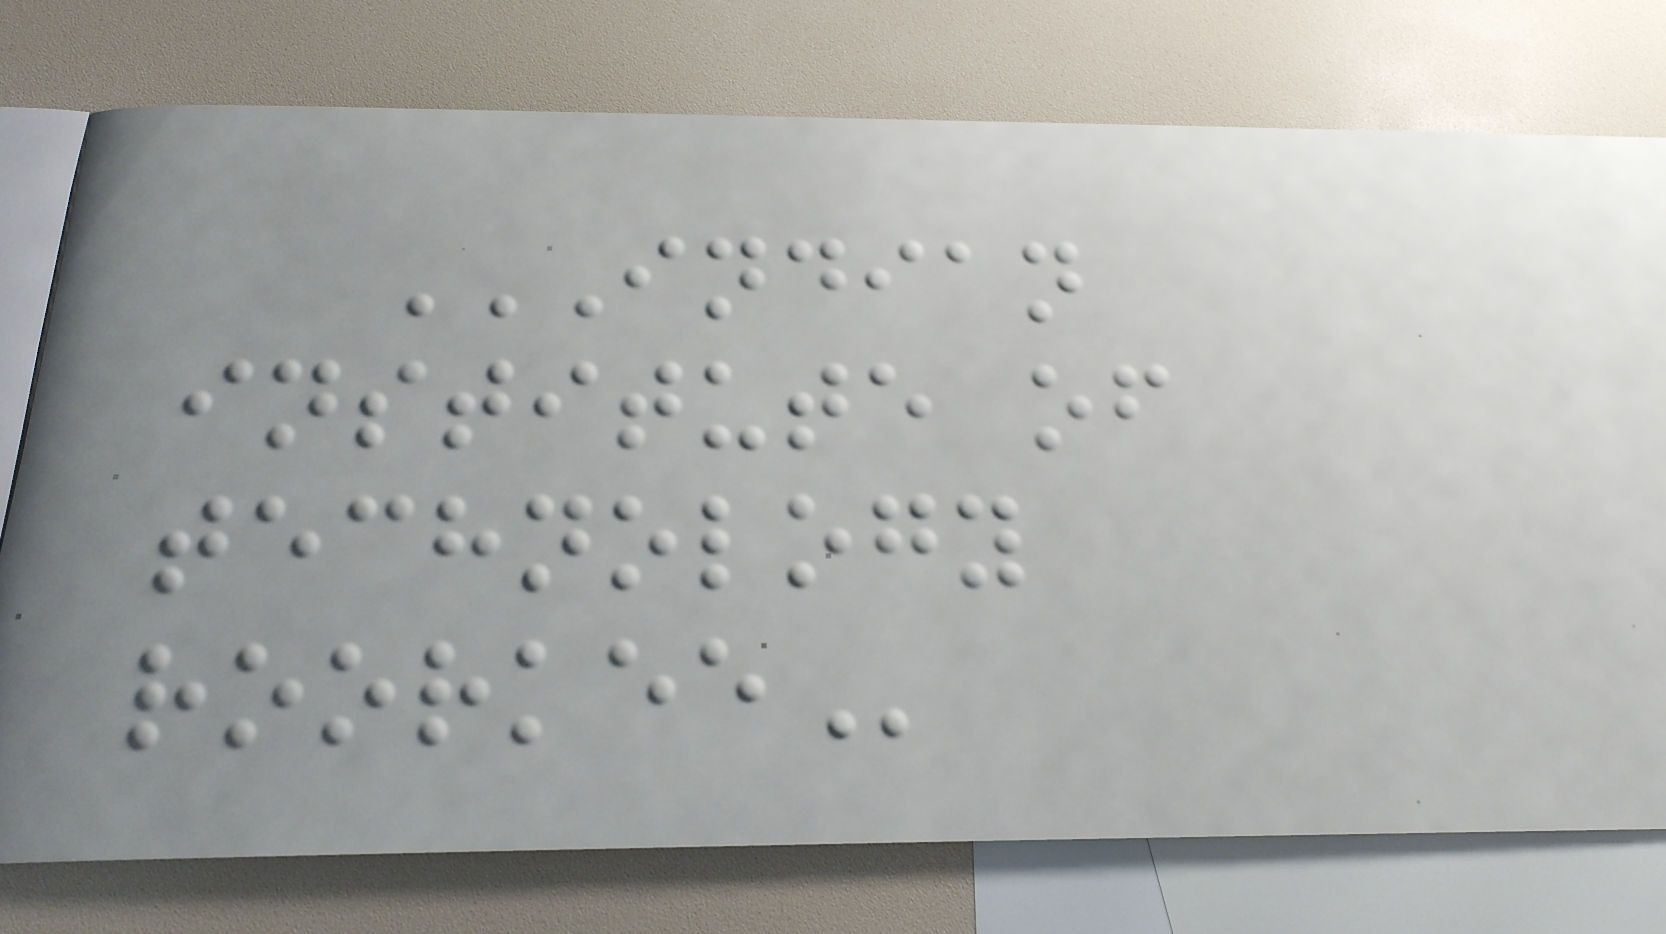INDIAN
INSTITUTE OF
TECHNOLOGY
ROORKEE
